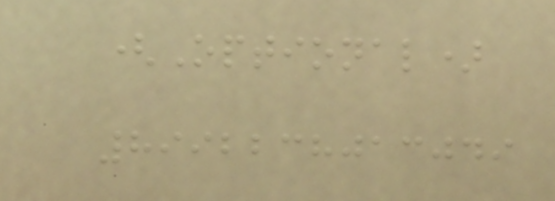(Optional)
8992238013049
